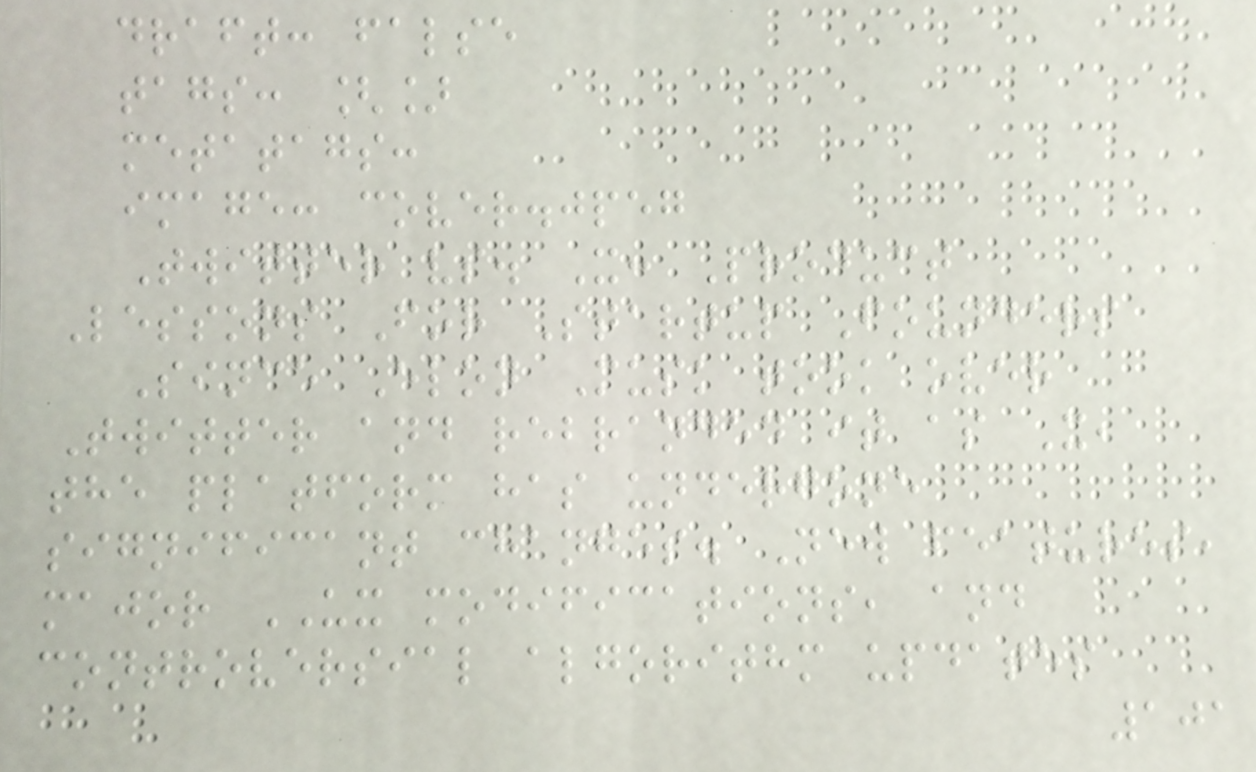draft: false
tags: []
metatags:
image: cover.jpeg
Twitter vs. X: Product
Lessons For Startup Founders
Since Elon Musk took over
Twitter and rebranded it as X,
the platform has undergone
significant changes. New features,
major UX modifications, and
controversial algorithm updates
101
